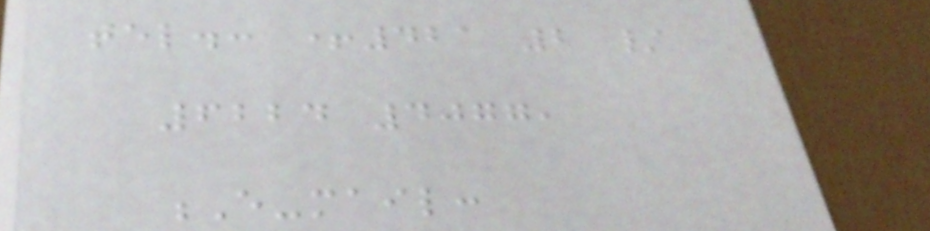tel.: +421 2 /
6224 4077,
E-mail:
